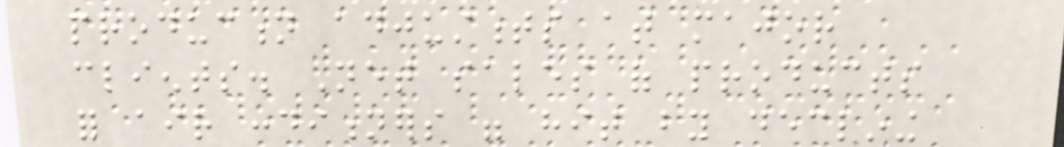production adjustments at major
clients. Net sales of products
for air conditioners were hit by declining
